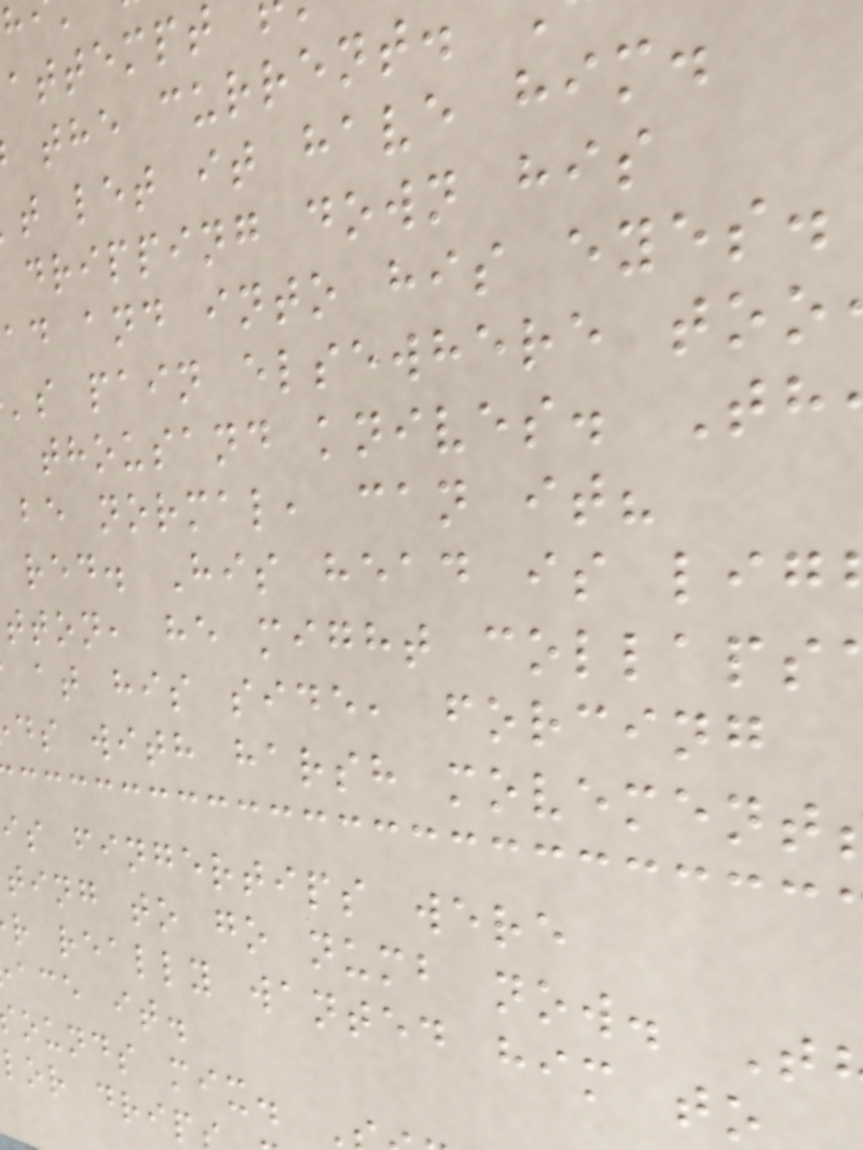attempt
the current.
t let it have him.
dripping down his
ad and into his eyes.
's pain elsewhere too
thousand knives. Th
be normal, can it?
red. His head is lig
tton, he might collaps
at his side, forcing
ds with harsh movement
is fingertips were
ting to go numb now. T
r really wanted him to
ace it.
ounds mix.
lor drip
